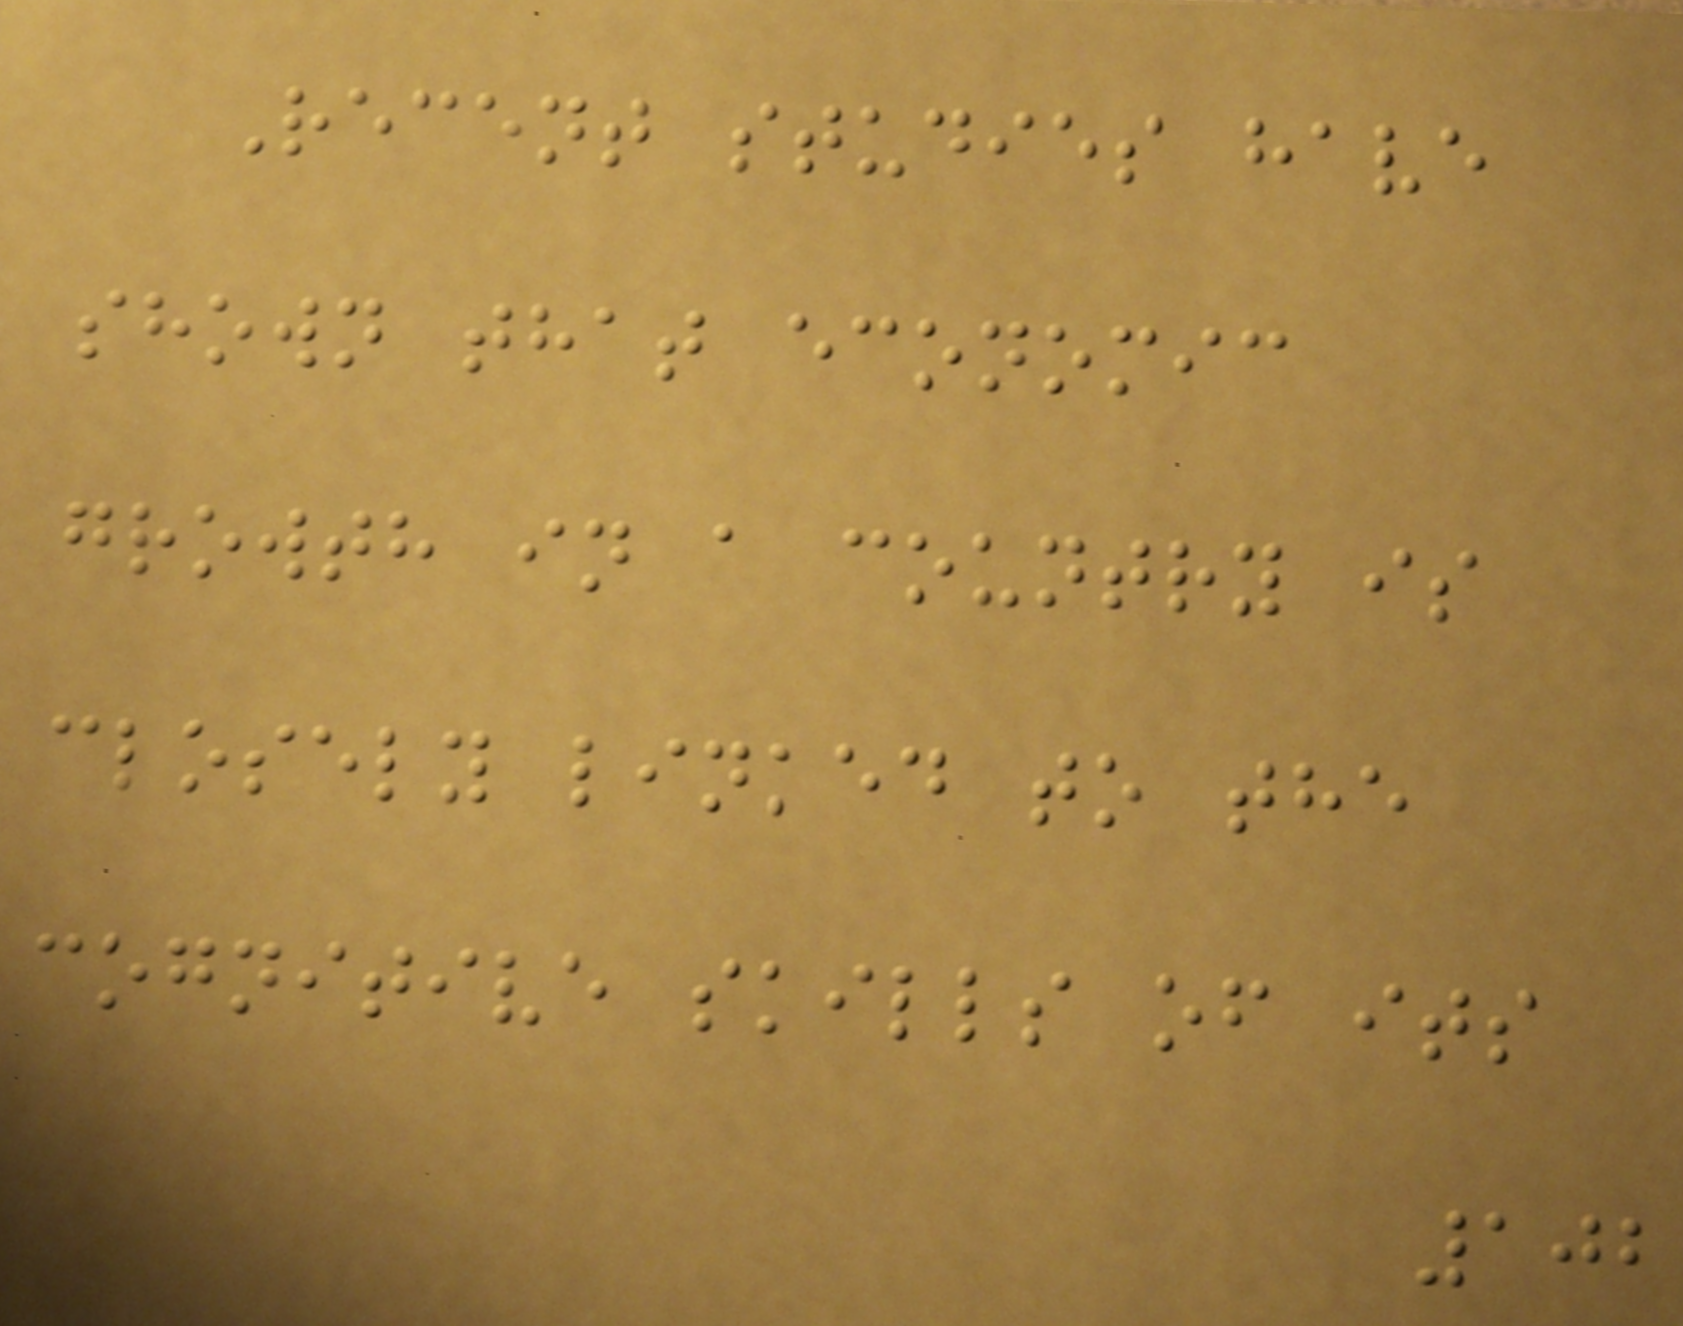Recent studies have
shown that economic
growth in a country is
closely linked to the
cognitive skills of its
102
